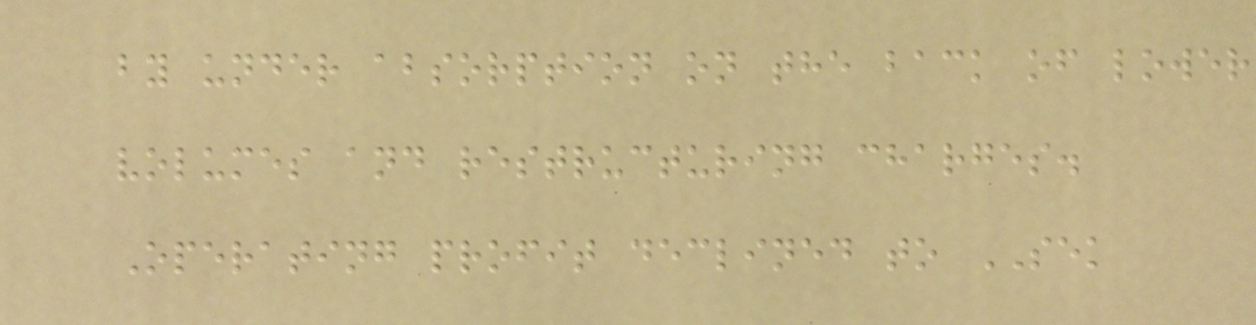by under absorption on the back of lower
volumes and restructuring charges.
Operating profit declined to SEK
